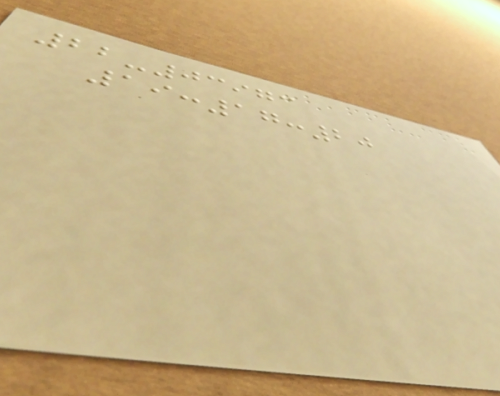22-03973
19:17:20
